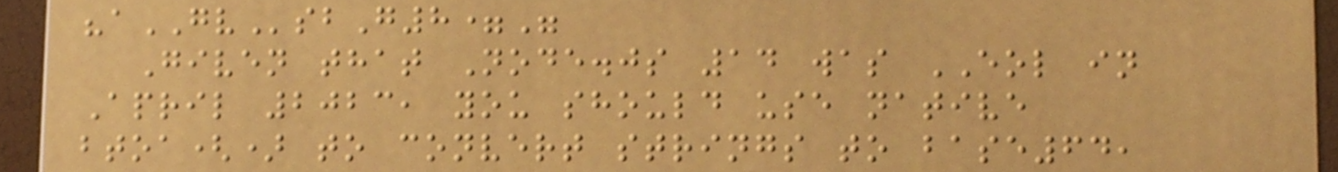"aGVsbG8="
Given that Node.js 14 was EOL in
April 2023, you should use native
btoa() to convert strings to base64,
